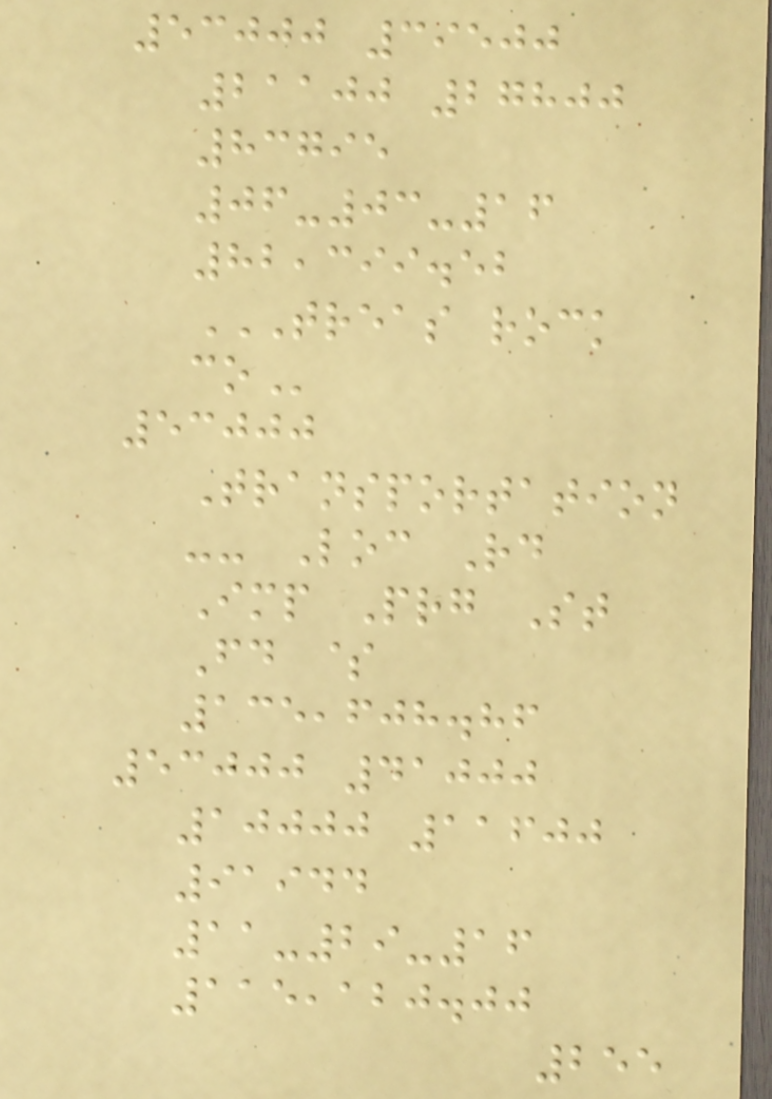53000 39500
21100 27800
83795
06-03-16
82,399.52
TREAS ROCK
CO
53000
Transportation
-- Loc Rd
Imp Prg St
Fd $
135,608.86
53000 41000
10000 11600
91944
11-29-16
115,120.00
255
